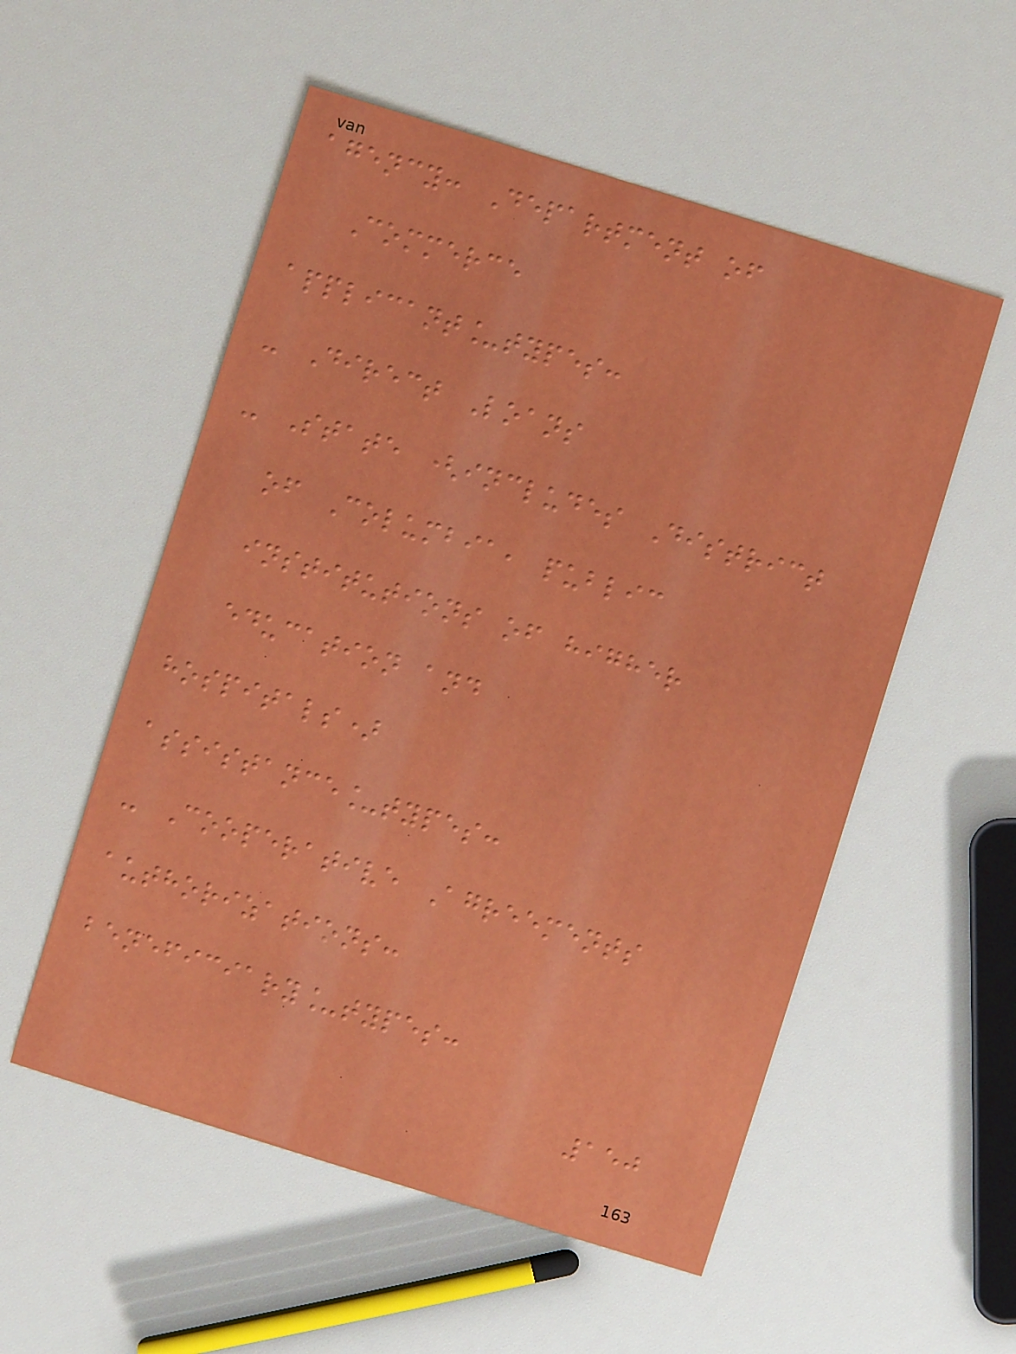agency: Department of
Commerce
applicant_types:
- Direct Loans
- State (includes District
of Columbia, public
institutions of higher
education and
hospitals)
assistance_types:
- Cooperative Agreements
authorizations:
beneficiary_types:
150
